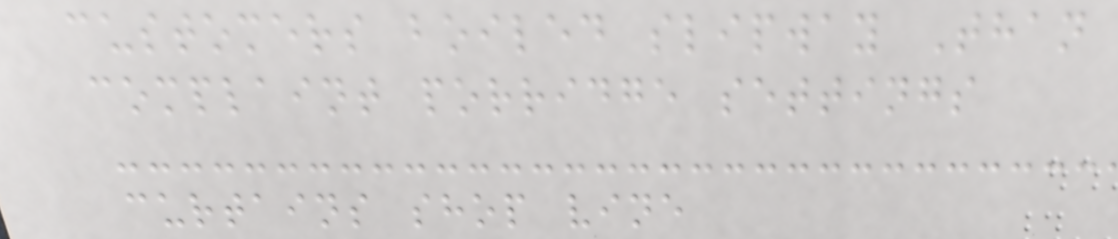customers boiled slipway Than
complaint porridge settings
curtains shop vine
